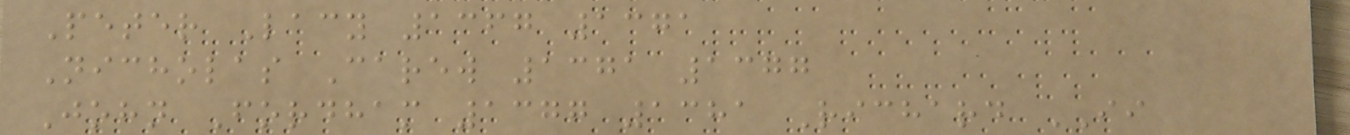Peter Lacy 1367 1371
Nicholas Carew 1371 1377
John Fordham 1377 1381 Richard II
